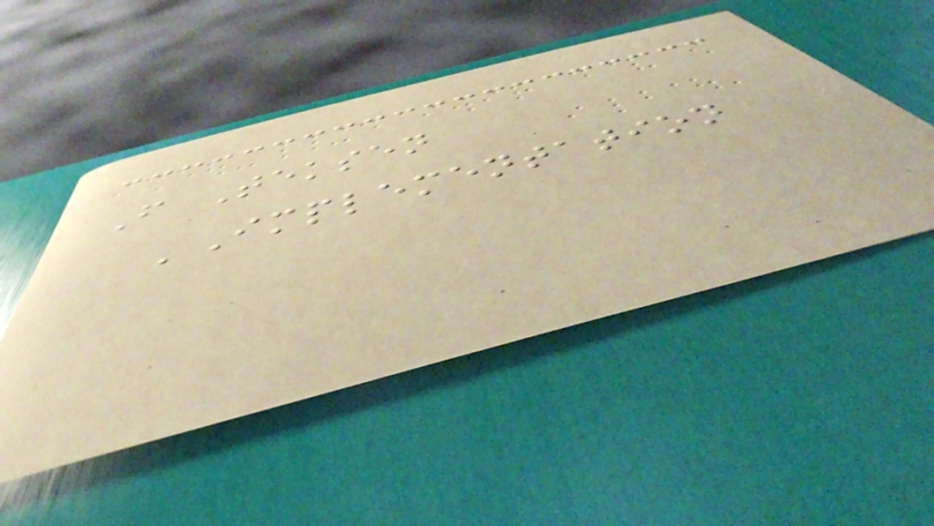F Teksen
'Implementation
